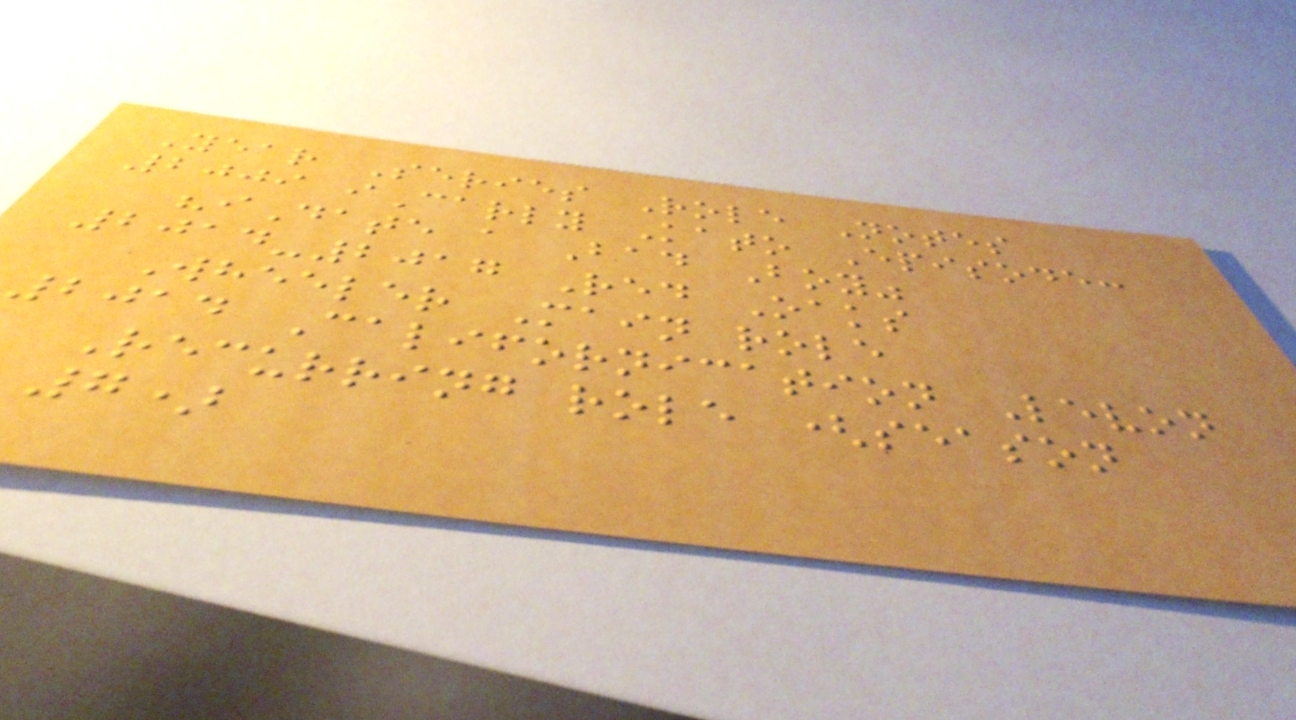Year Series Role Notes
2009 iCarly Kato Episode:
"iDate a Bad Boy"
2014-2017 Red Oaks
Wheeler Main role
2014 Californication Levon
Recurring role (season
7)
